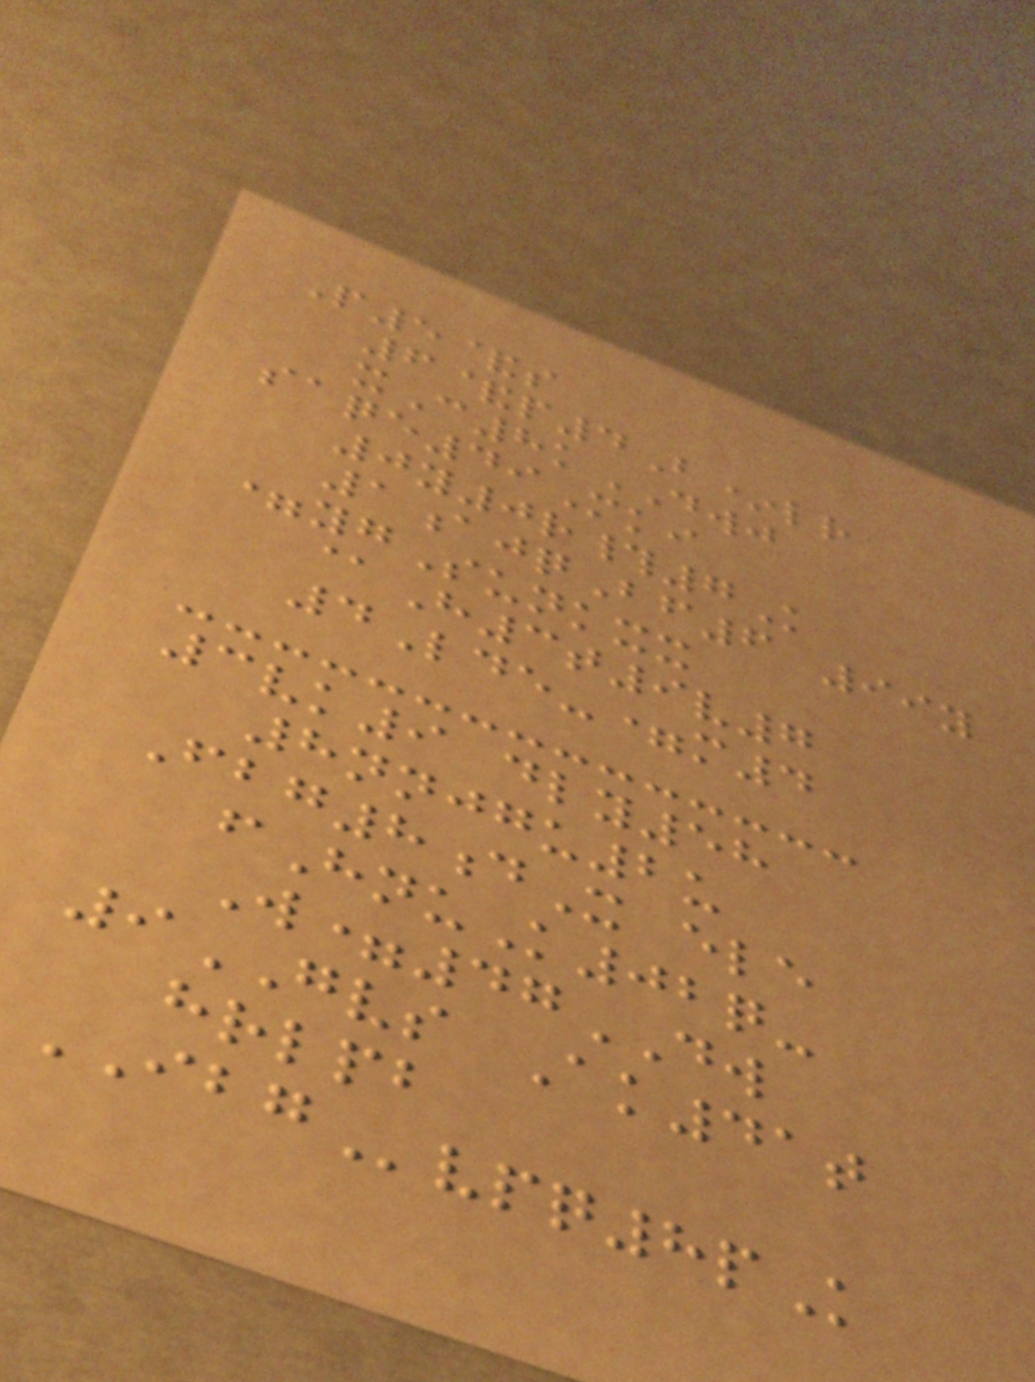P5&s
6&p4B*lr
xC8kDWJ
saqe49Mki
0y0r#7K
1ajqBf6 99y
=ygSunkxx
@H3t9v7
4Lde-=m4
3vk9 dly58
8nnjgu2u
Fbg8dX ele
fHnuK02q-
W=47DW
9GVS Ak41t
hrlpb
IBGvpq8pK
